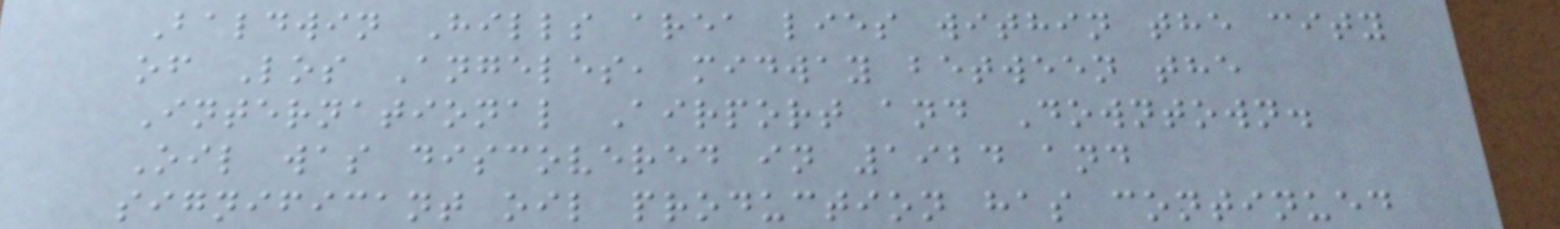Baldwin Hills area lies within the city
of Los Angeles, midway between the
International Airport and Downtown.
Oil was discovered in 1924 and
significant oil production has continued
